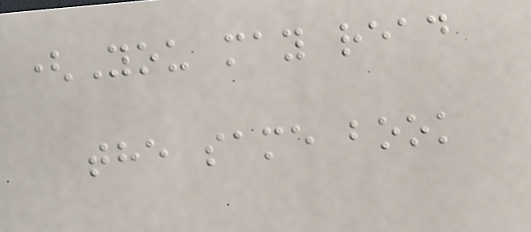(You may read
the same book
